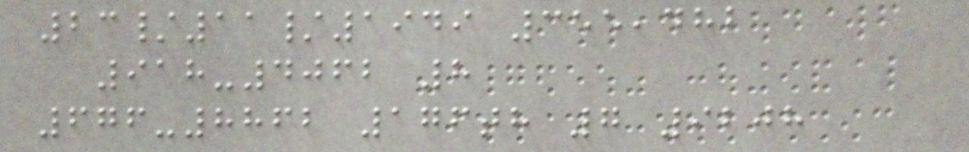23/11/1949 355,482
918-4062 8
676-8862 176th 7 9208
